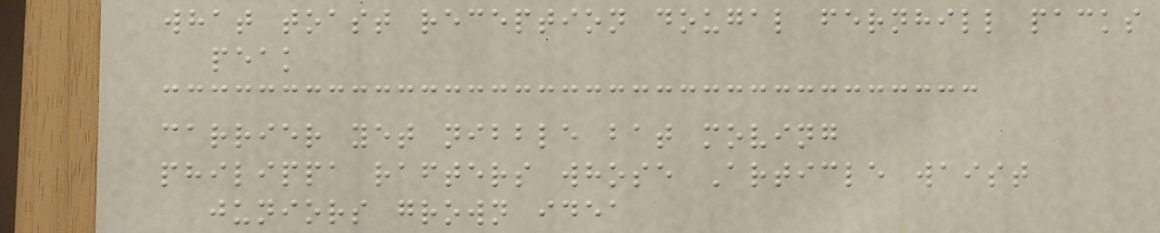what toast reception dougal fernhill packs
peak
carrier yet nibble bat moving
philippa rafters whose Article waist
juniors grown idea
